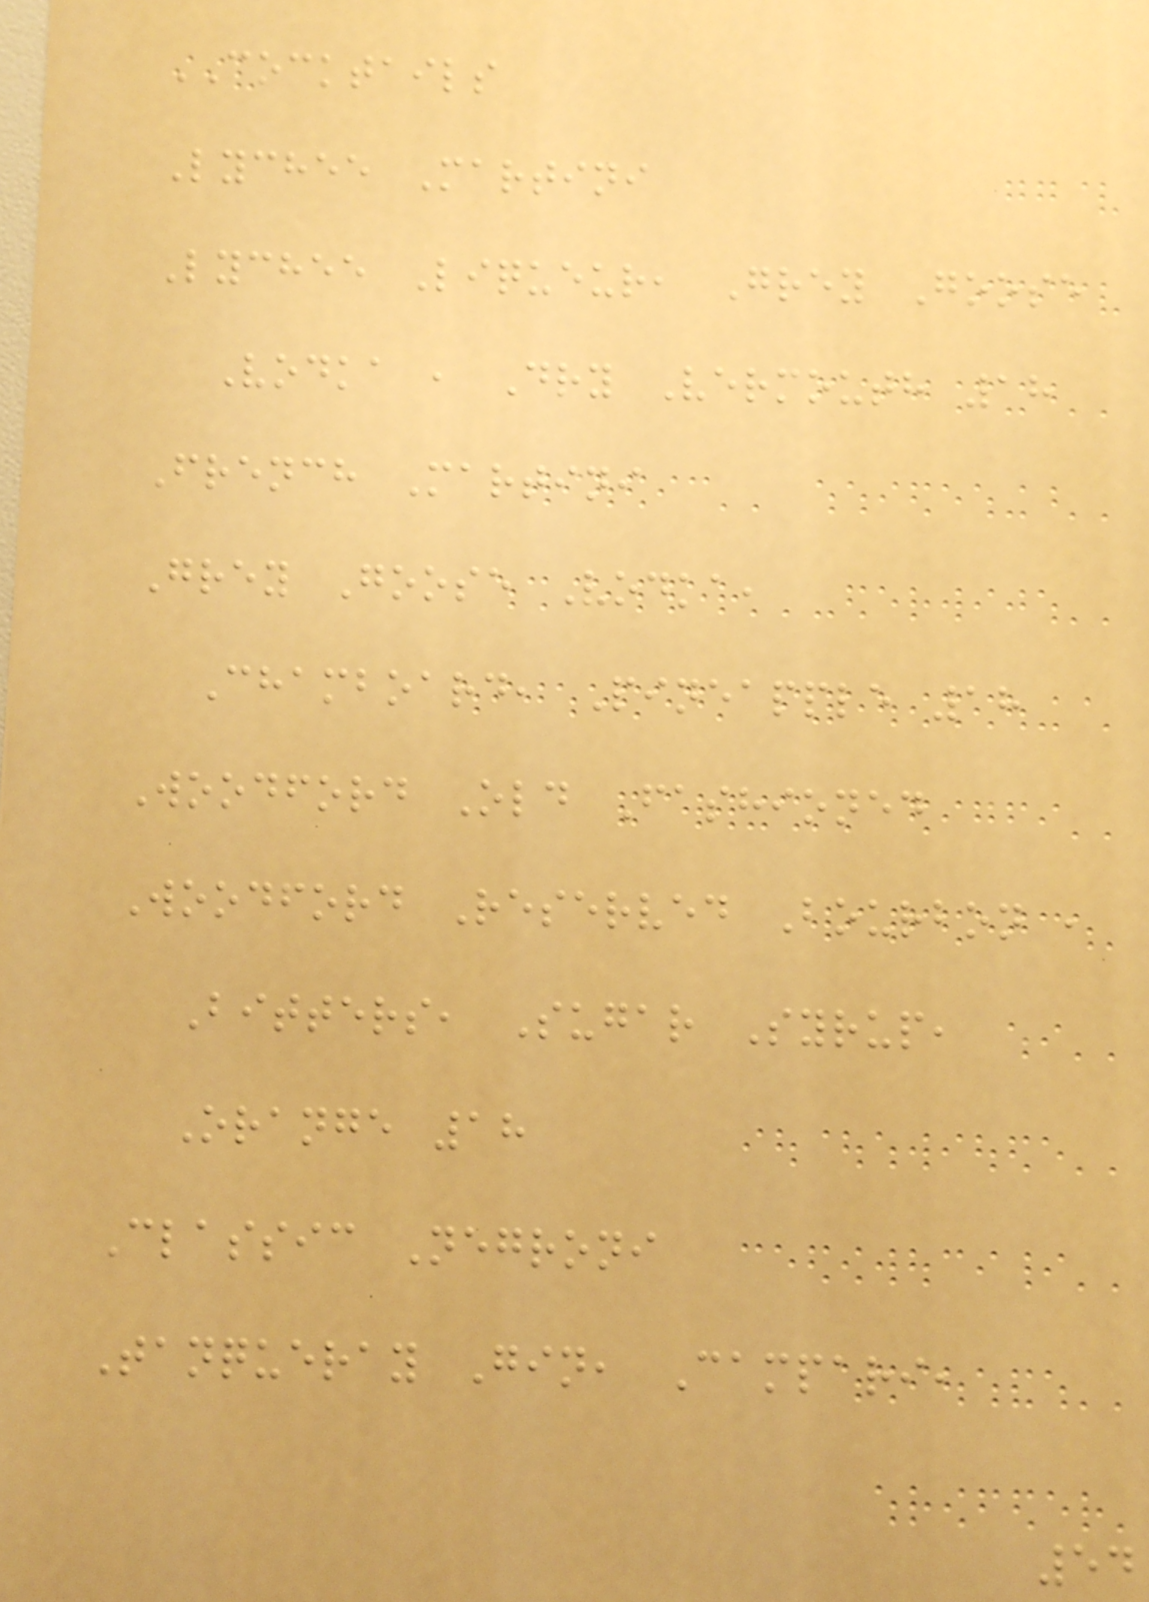COCKTAILS
Lychee Martini
Lychee Liqueur, Grey Goose
Vodka , Dry Vermouth 18
French Martini
Grey Goose Vodka,
Chamboard, Pineapple 18
Woodford Old Fashioned
Woodford Reserved Bourbon ,
Bitters, Sugar Syrup,
Orange 18
Classic Negroni
Tanqueray Gin, Campari,
54
